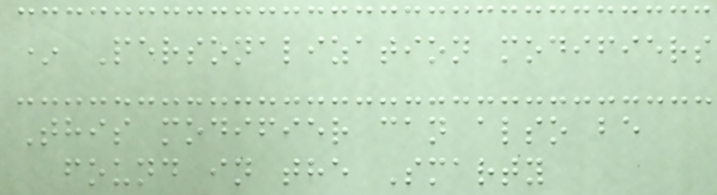* Personalization modifiers
This modifier can also be
found in the Smarty
